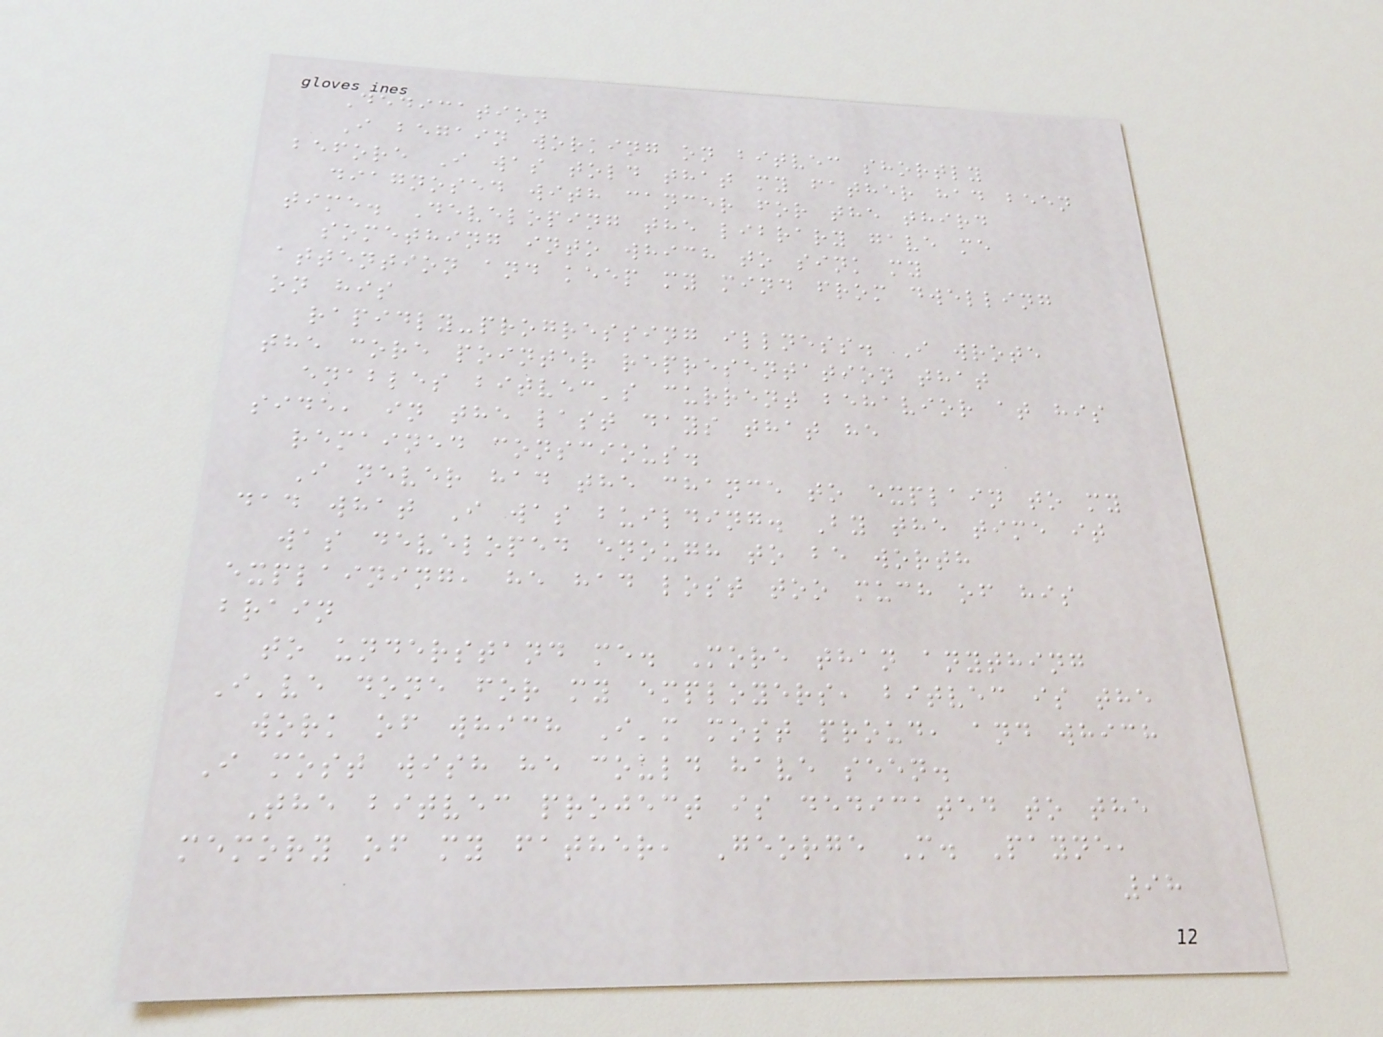Dedication
I begain working on bitvec shortly
before I was told that my father had been
diagnosed with cancer for the third
time. Developing the library gave me
something into which to sink my
attention and keep my mind from dwelling
on his
rapidly-progressing illness. I wrote
the core pointer representation that
enables bitvec's current behavior at his
side, in the last days that he
remained conscious.
I never had the chance to explain to my
dad what I was building. By the time it
was developed enough to be worth
explaining, he had lost too much of his
brain
to understand me. More than anything
I've done for my employers, bitvec is the
work of which I'm most proud, and which
I most wish he could have seen.
The bitvec project is dedicated to the
memory of my father, George M. Payne,
98
